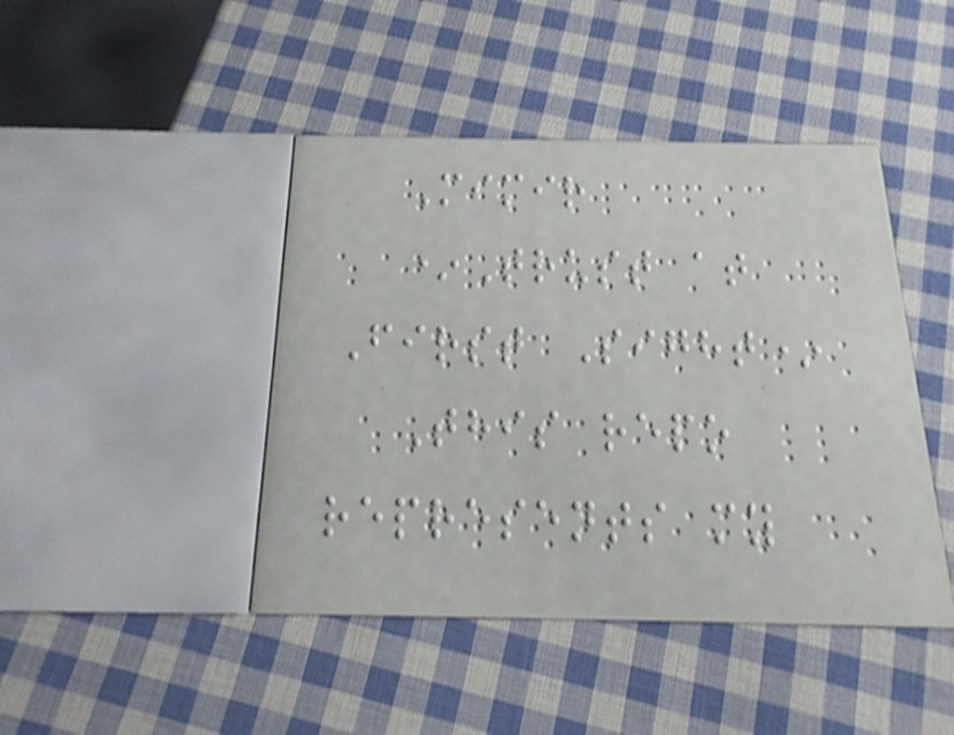Mimir
*Trust at
First Sight*
This repo
represents my
